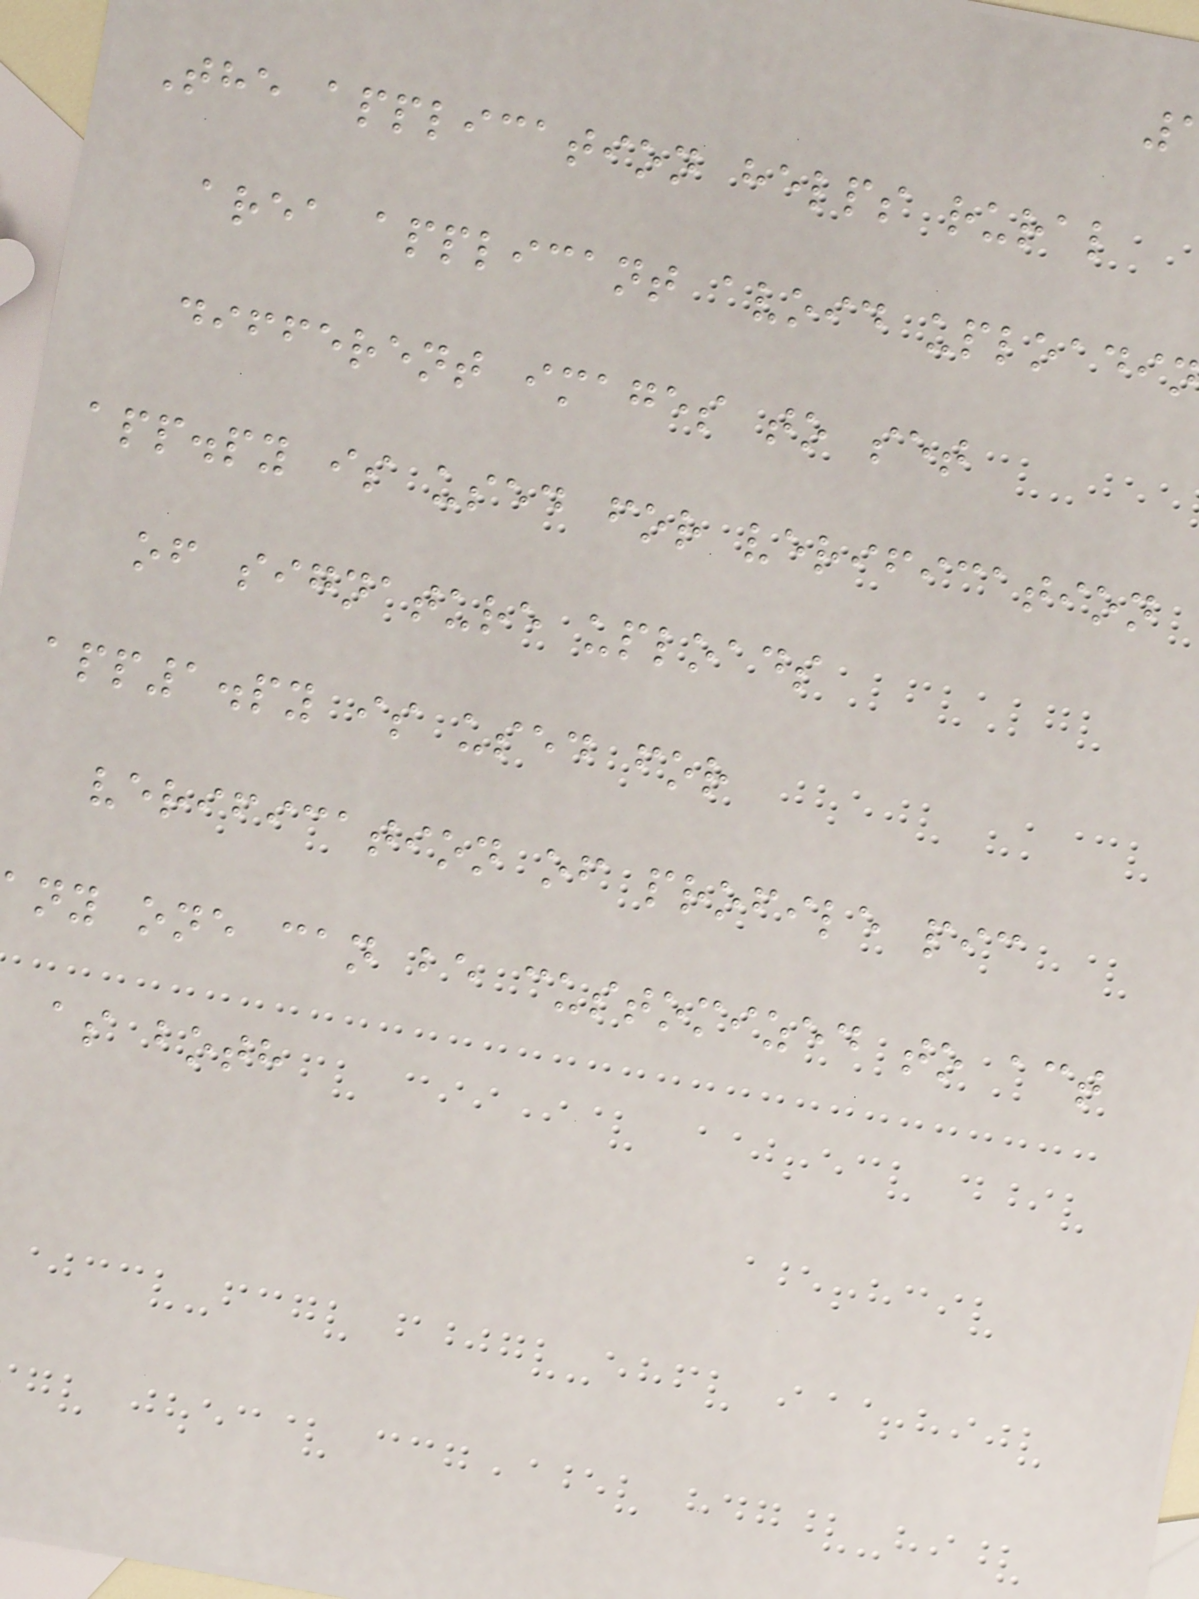The application helps rural
area applicant avoid uploadi
different images to set
app.py is used for verification
of signature uploads
app1.py is used for
verification of profile pic
ny one can be customized to act
as both
